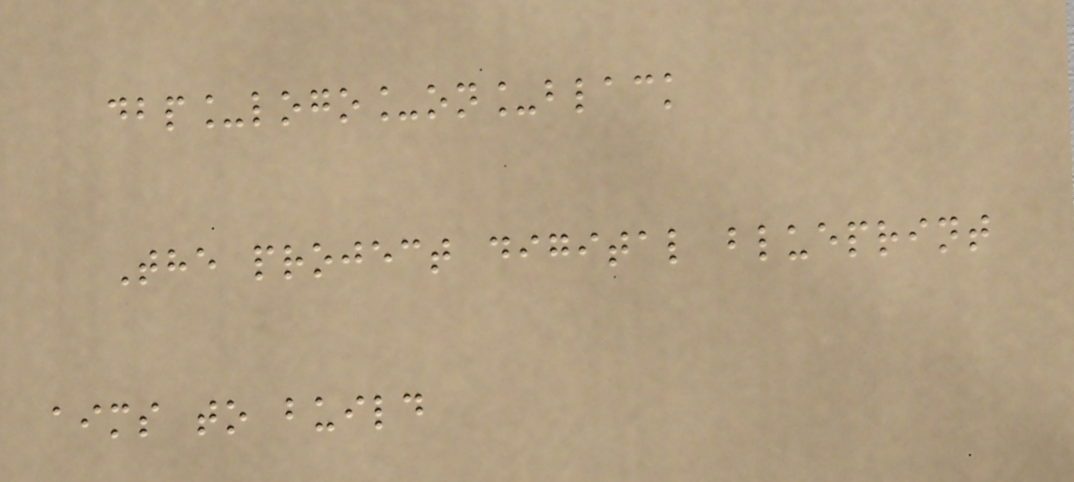dbp_logo_on_black
The project digital blueprint
aims to build
